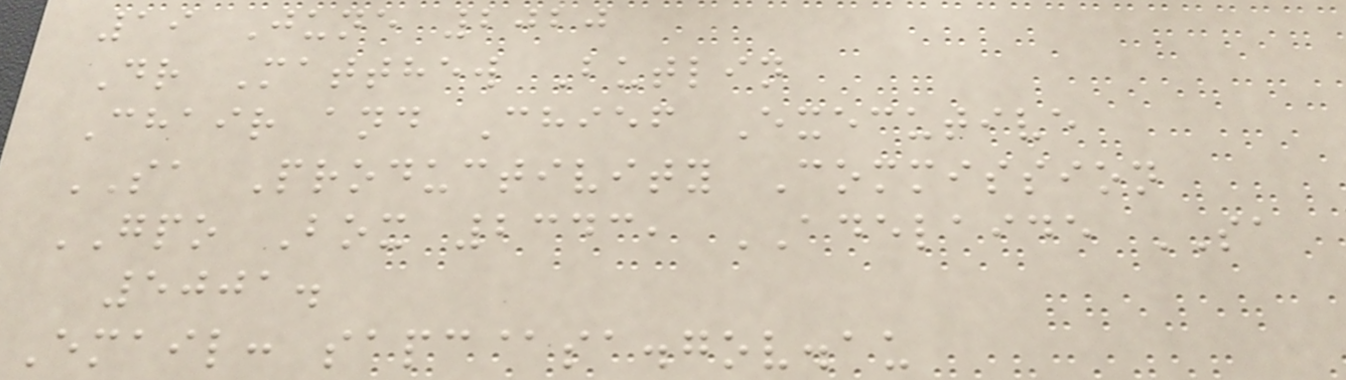19 June 2020
Dr Matthew Butlin
Chair and Chief Executive
SA Productivity Commission
GPO Box 2343, ADELAIDE SA
5001.
Email: sapc@sa.gov.au
